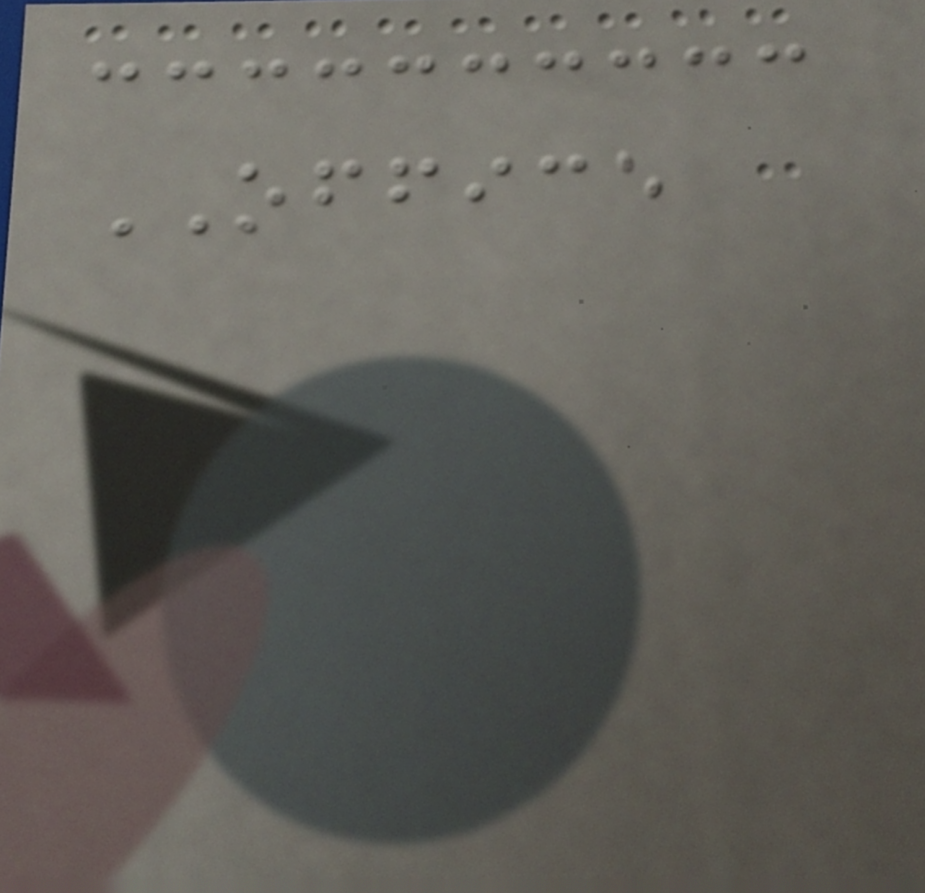OFFICE
